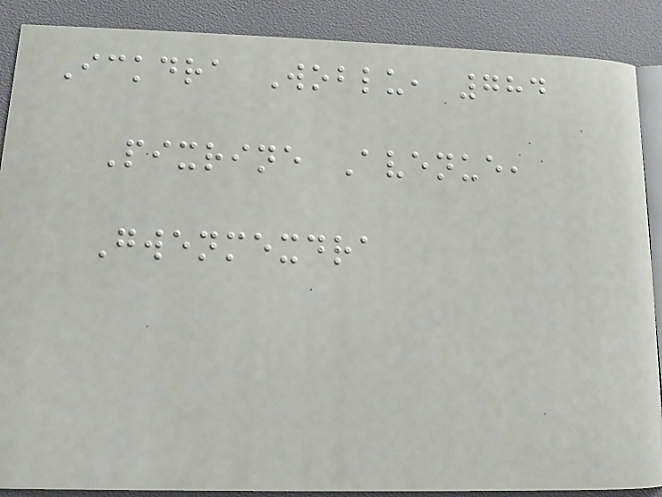Ickdra Woblu, 784
Pixrine Avenue,
Gwenmexdra
